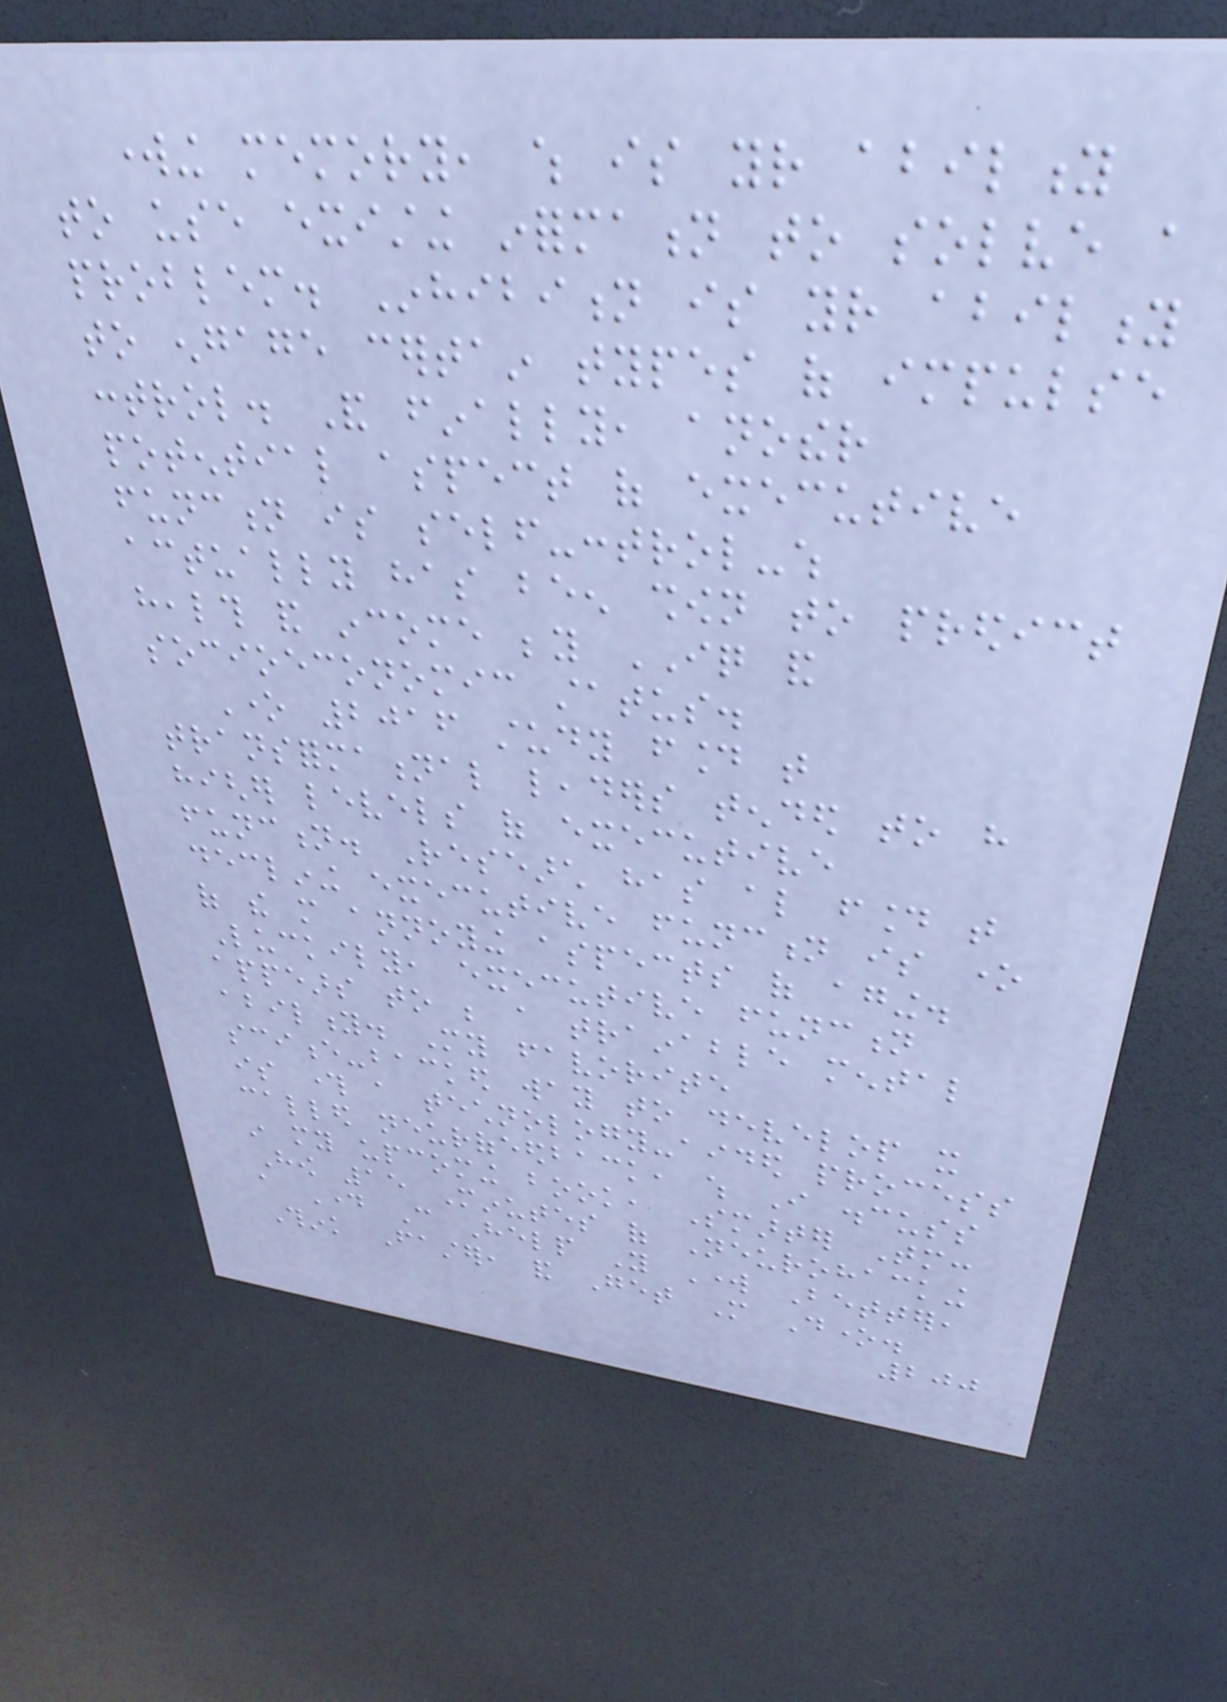working memory, which is your ability
to use existing information to solve a
problem. Inhibition is your ability
to engage certain types of impulse
control. And finally, another
potential aspect of executive
function is self-control-which
actually has been shown to predict
health and income beyond IQ and
socioeconomic status.
One 2016 study found that
transformational leaders tended to have
higher levels of executive
function. Research has also found that
declining executive function is one
of the more annoying aspects of aging.
Luckily, executive function
appears to be a trainable mental
ability. My favorite
science-backed way to develop it
is through a technology-aided process
called neurofeedback, which I discuss
in my upcoming book, Smarter Tomorrow:
How 15 Minutes of Neurohacking
a Day Can Help You Work Better,
Think Faster, and Get More Done.
200
